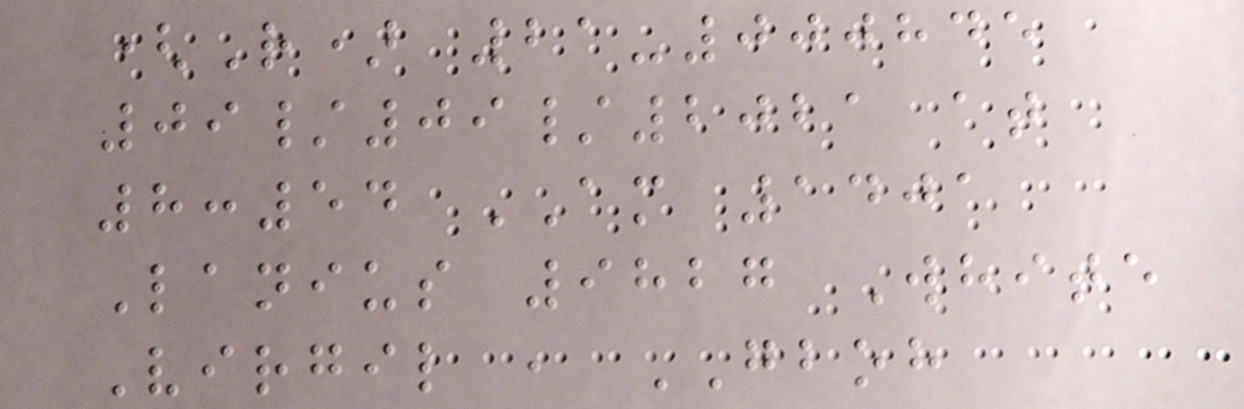(R) 21-000845
09/09/2021 at
8:54 AM 1401
Lanius 9827 White
Virgil , GBOH
